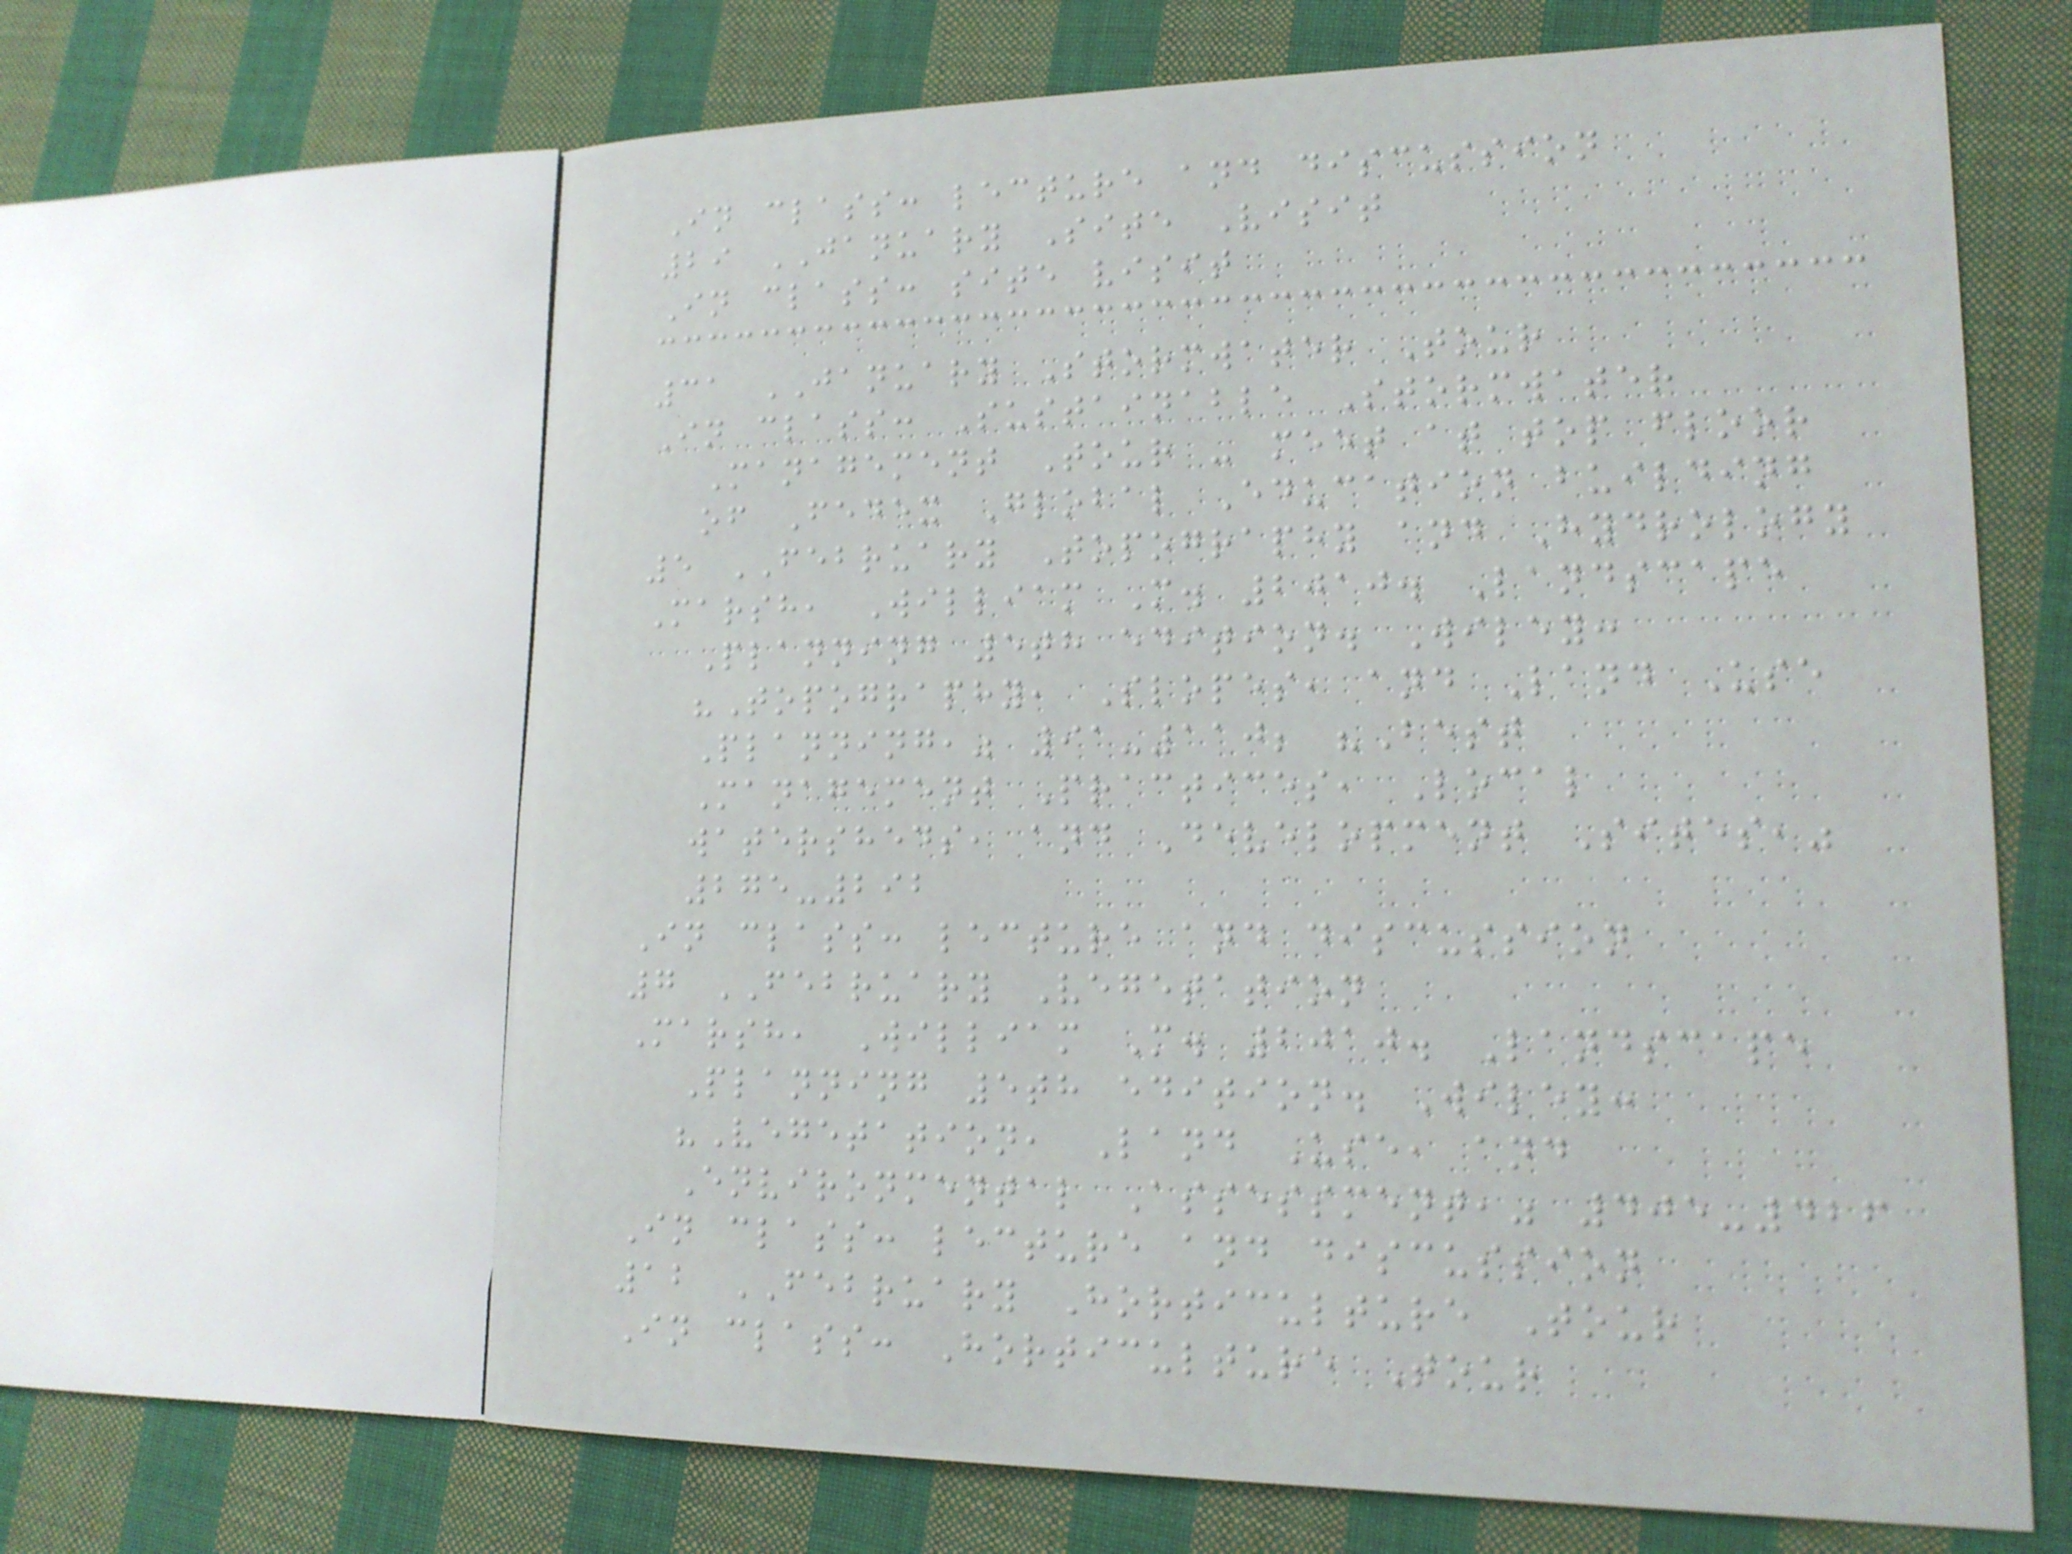In class: lecture and discussion
29 JANUARY Site Visit
In class: site visit
31 JANUARY Stormwater Tour
In class: Sustainable Stormwater
Management Tour - meet at top floor
of Fedex Global Education building
5 FEBRUARY Topography and Hydrology
Marsh, William M. 2010. Landscape
Planning 5th edition. Wiley:
"Topography, Slopes, and Land Use
Planning," 91-110; "Best
Management Practices, Local
watersheds, and Development Sites,"
275-292
In class: lecture and discussion
7 FEBRUARY Vegetation
Marsh, William M. 2010. Landscape
Planning 5th edition. Wiley:
"Vegetation, Land Use, and
Environmental Assessment," 405-426
In class: lecture and discussion
12 FEBRUARY Horticulture Tour
In class: Horticulture Tour
